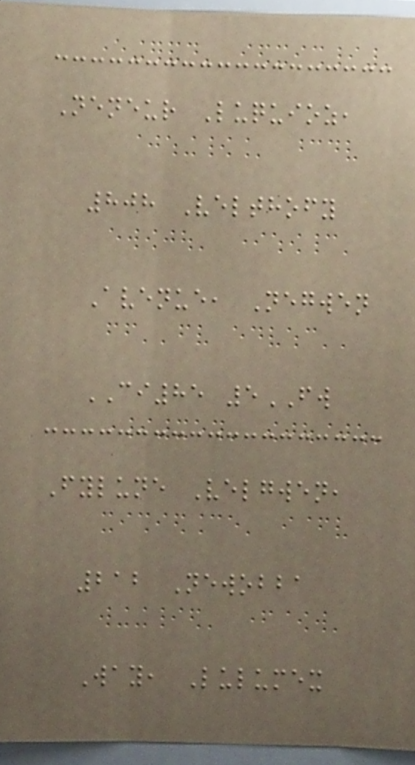Neneur Luquioz,
808 Velthofy
Avenue, Negwen
CI85 5FW
Fylune Velgwen,
212 Newobba
Way, Lulumex
